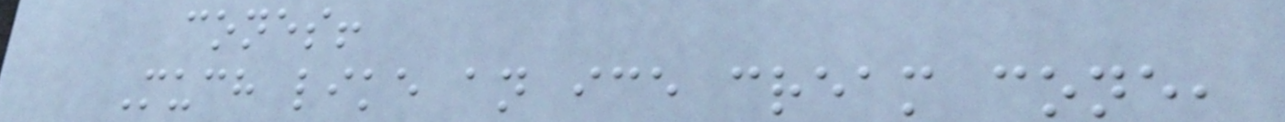cones!
Much like an ice cream cone,
